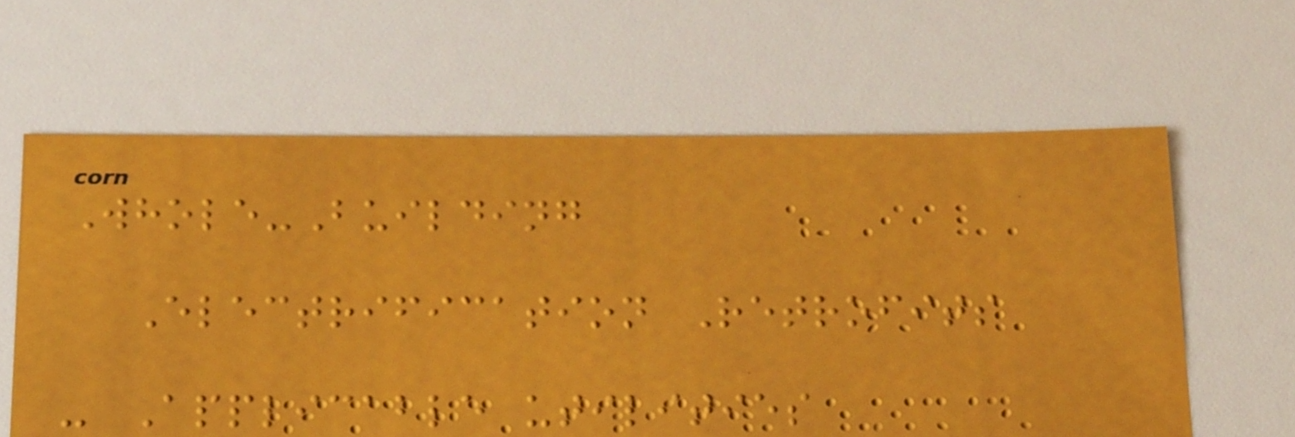Whole-Building
Electrification Retrofits
- Applicable utilities
